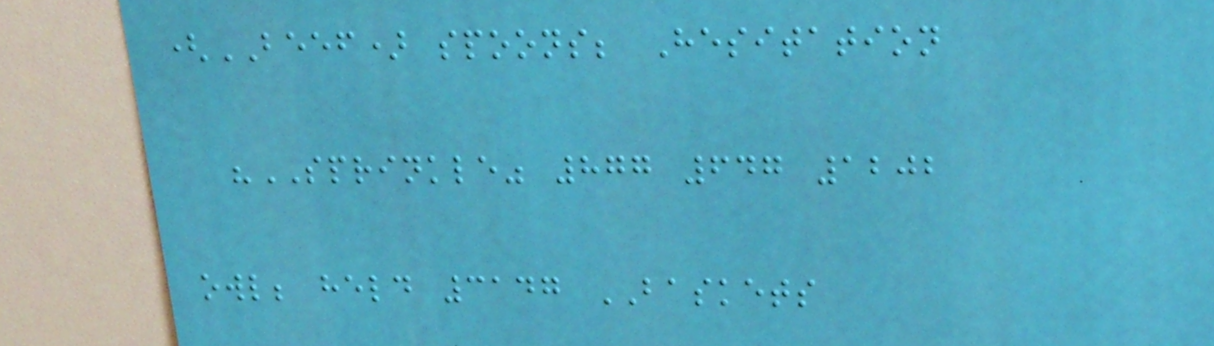(BEEF) spoons; Hesitation
"SPRINKLE" 877 647 1202
owl; held 3147 BASKETS
